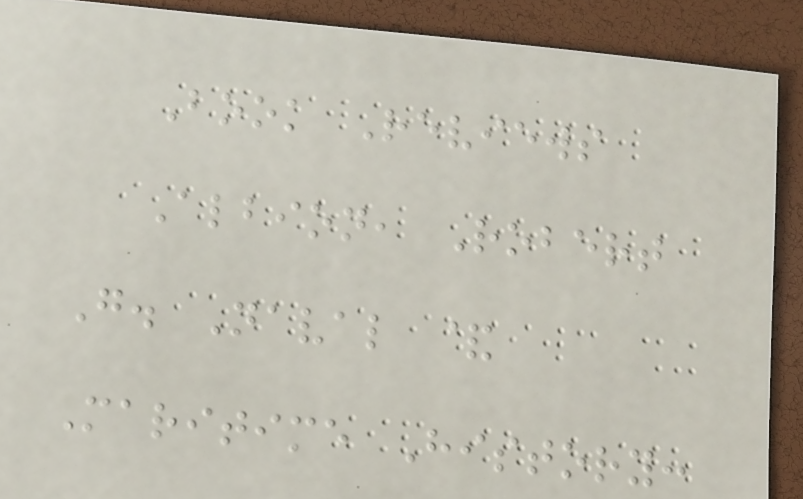Book Reviews
Albion, Robert
G. Naval &
Maritime History:
